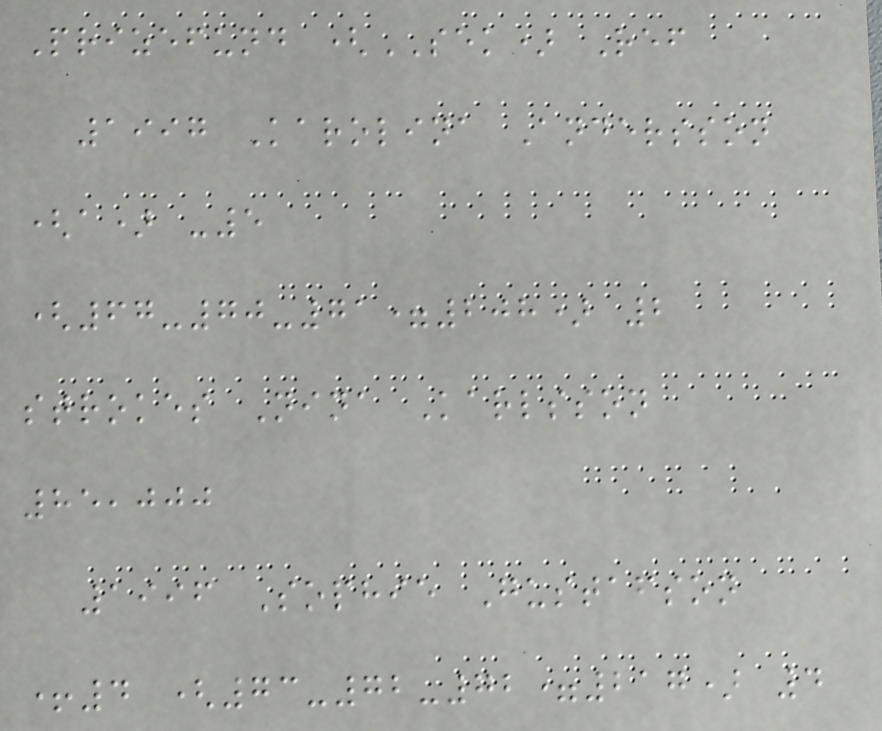Prizefund (SEK) Ref
1997 Karolina Andersson
(a) -5
(67-70-71=208) 2
strokes Nina Karlsson
85,000
1996 Sophie Gustafson
+4 (73-72-72=217) 4
